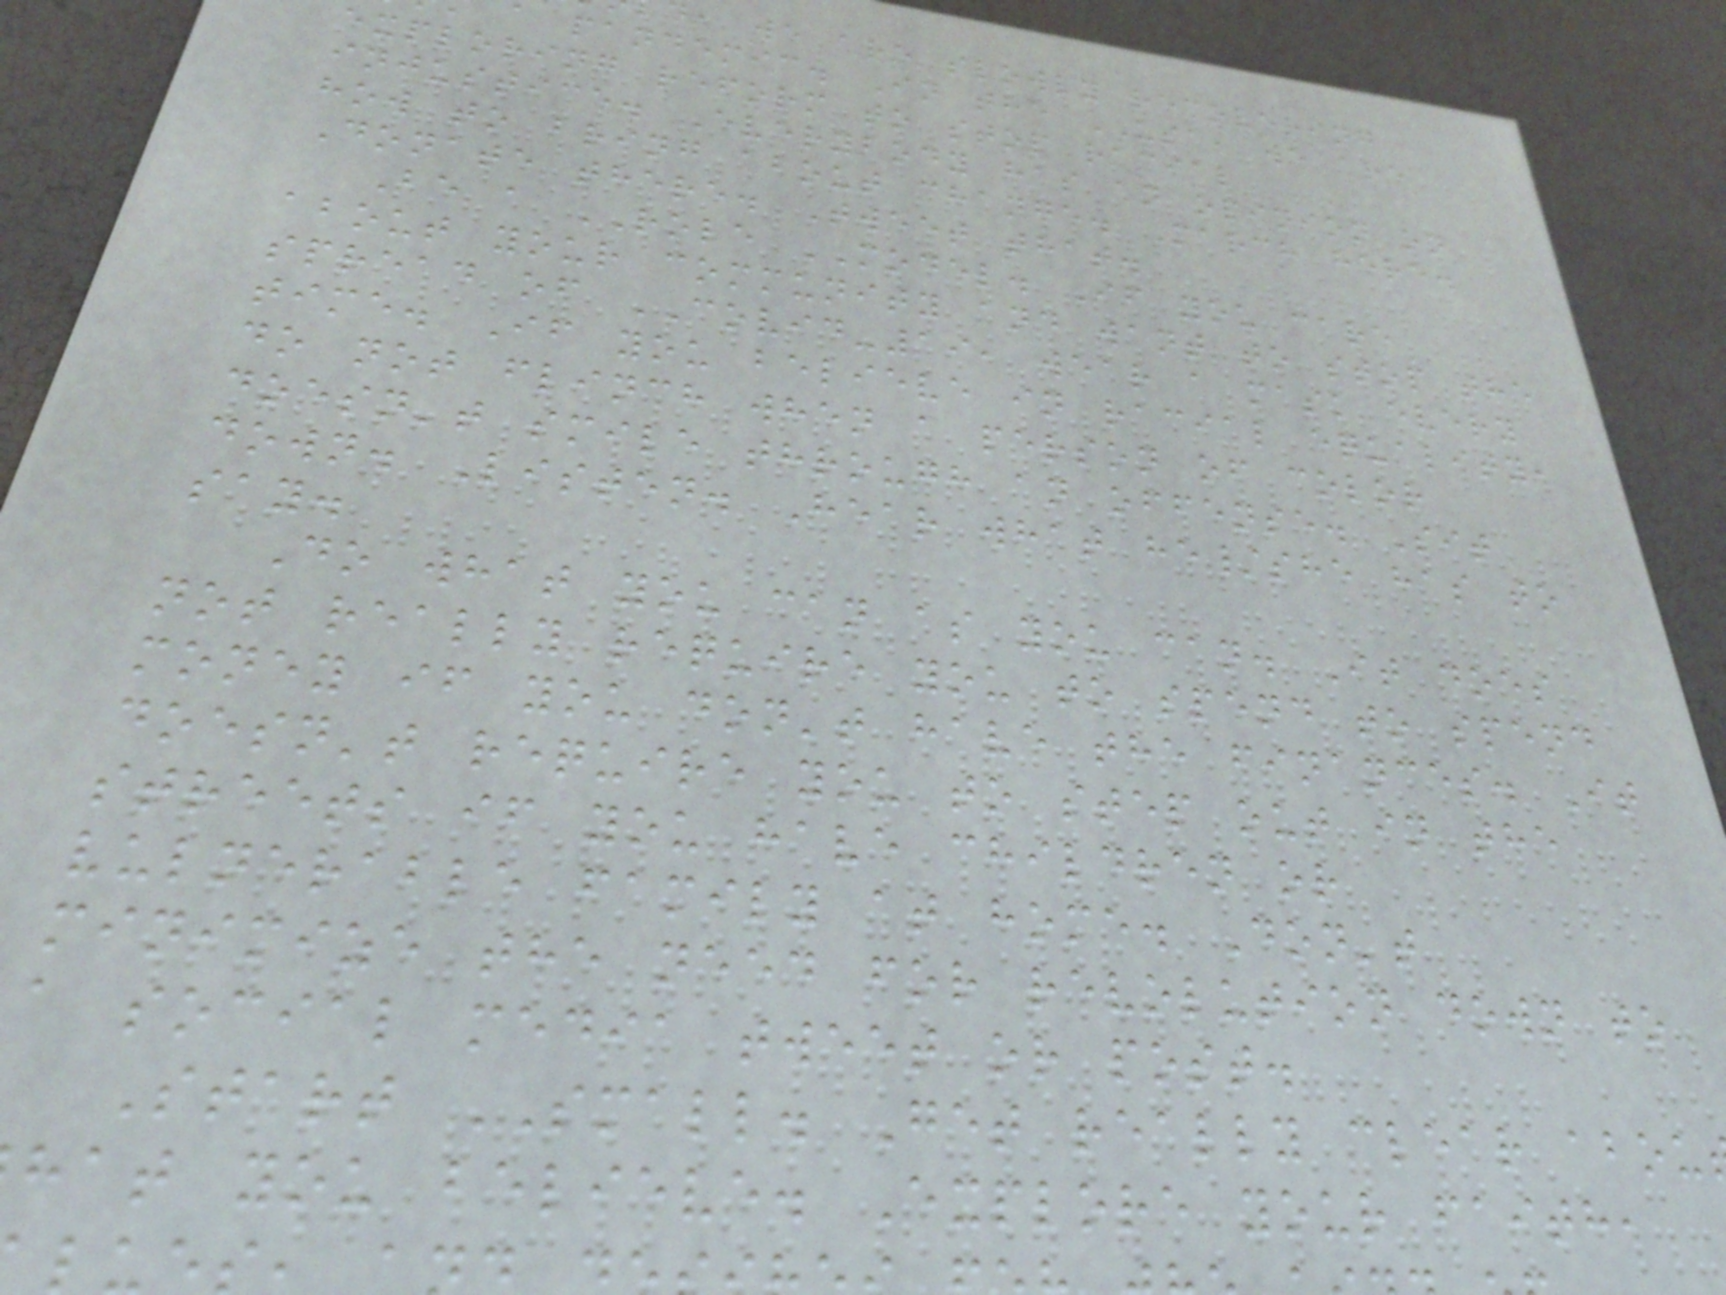, we are slowly recovering
a pandemic. In the USA, we are
exploring reform to stop racial
injustice. Everybody has an opinion on
how to bring about change. March here.
Donate there. Tweet that.
Be a ROLE MODEL. If you care
about your community and want to stop the
spread of COVID-19, wear a mask every
time. If you believe in racial equality,
do not flinch when a person of color
doesn't smile through an offense. Sit
down. Listen. Hear what he/she has to
say.
Do what you can as you can. It does
not really require you to spend to spend
money if you don't have the finances. It
doesn't require you to step out in the
streets if you have children or
vulnerable family at home. Don't
minimize the need for revolution down to
a social media tweet or post.
Start SMALL. Get really clear abou
hat you believe. Explore your faith,
